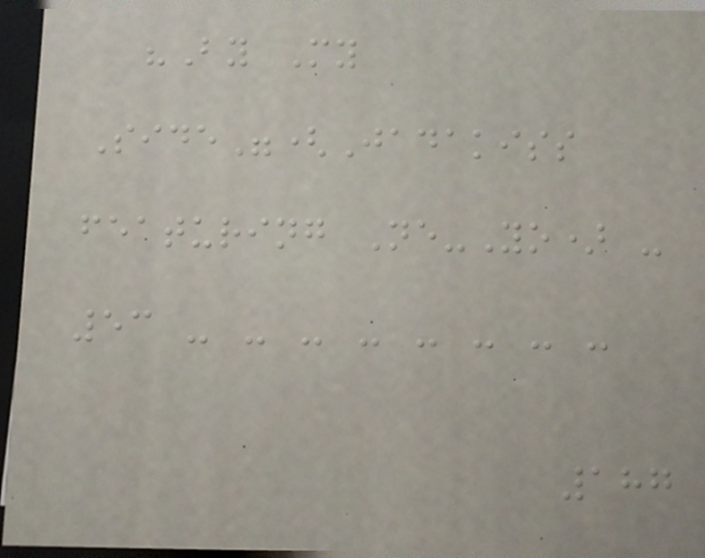"By My
Side"(Jadakiss
featuring Ne-Yo) -
53 - - - - - - - -
187
